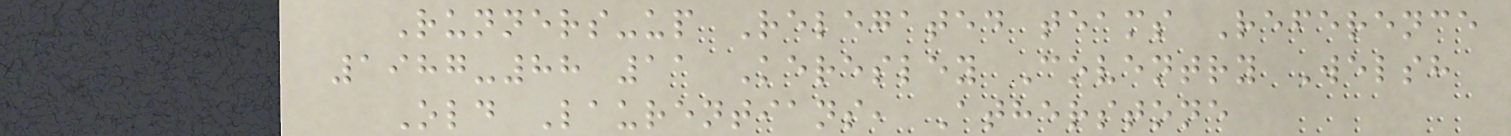Runners-up Relegated teams Reference
1987-88 11 Keresley Coventry Welsh
Old Laurentians, Atherstone
